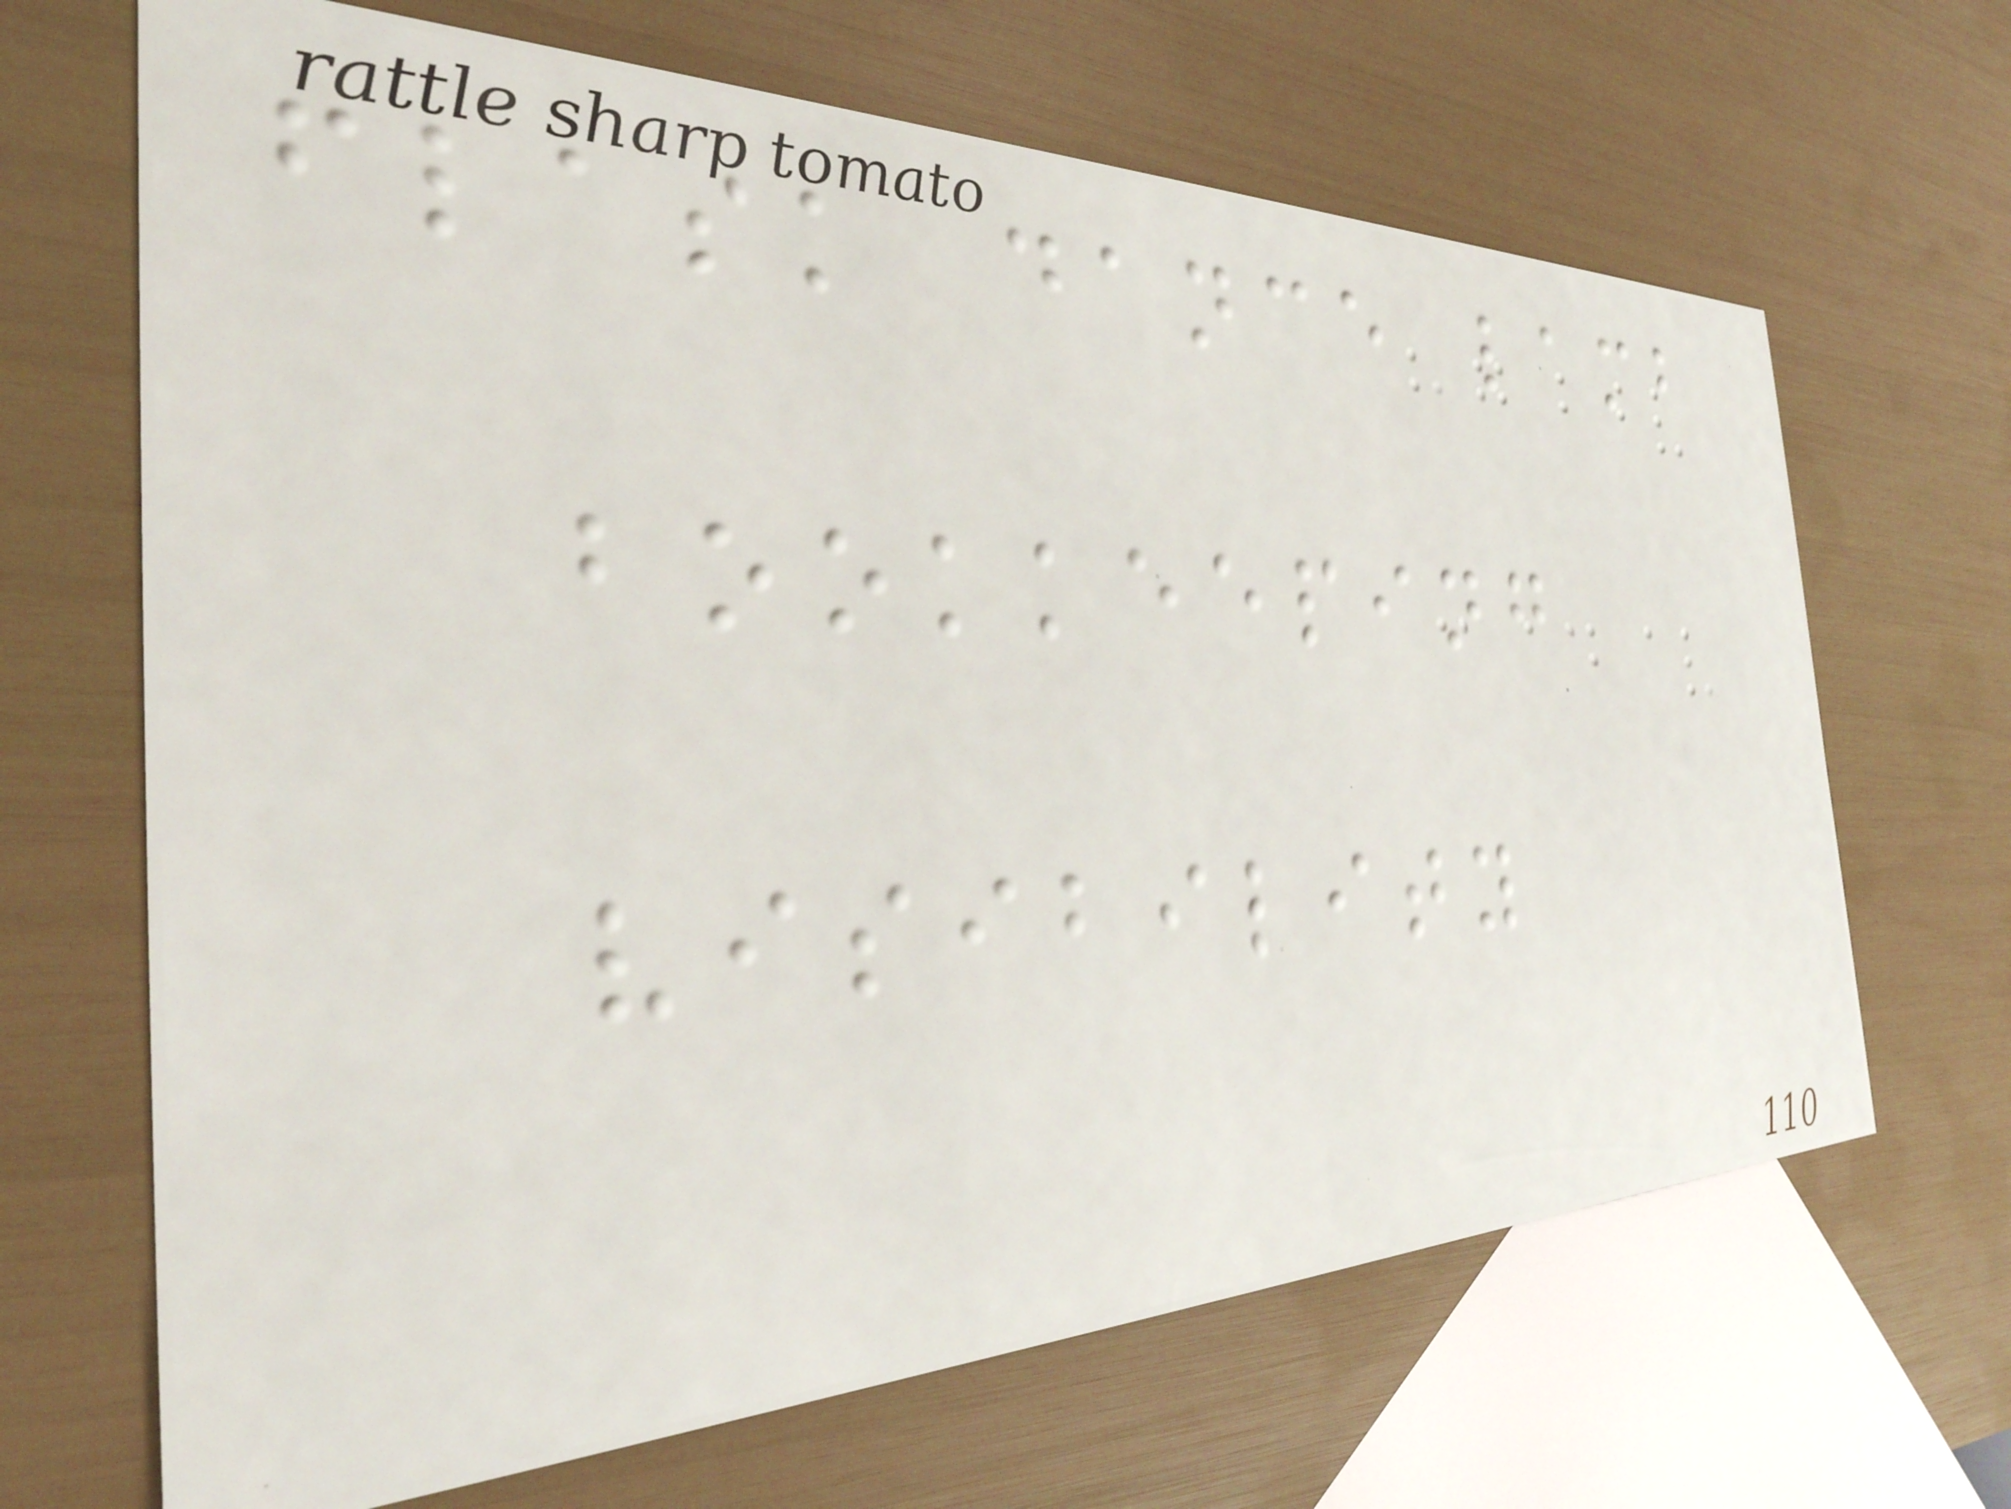flask dance lamb
bookkeeping
visibility
